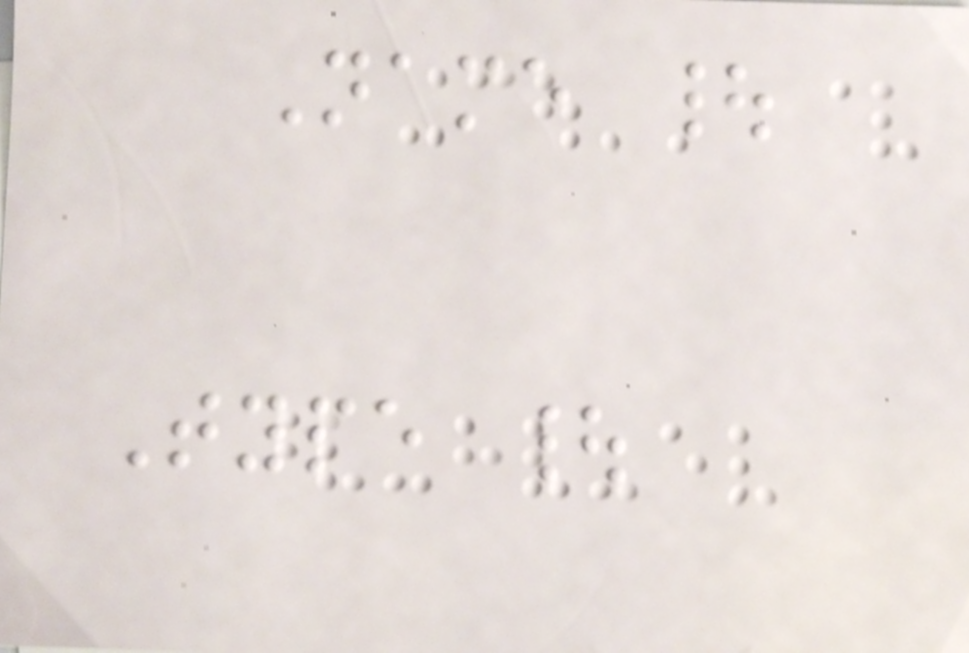Name |
Type |
